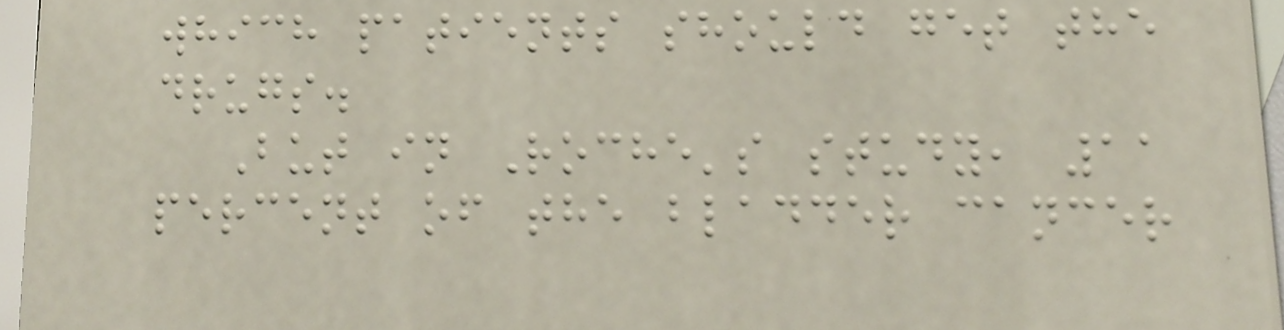which patients should get the
drugs.
But in Roche's study, 11
percent of the bladder cancer
